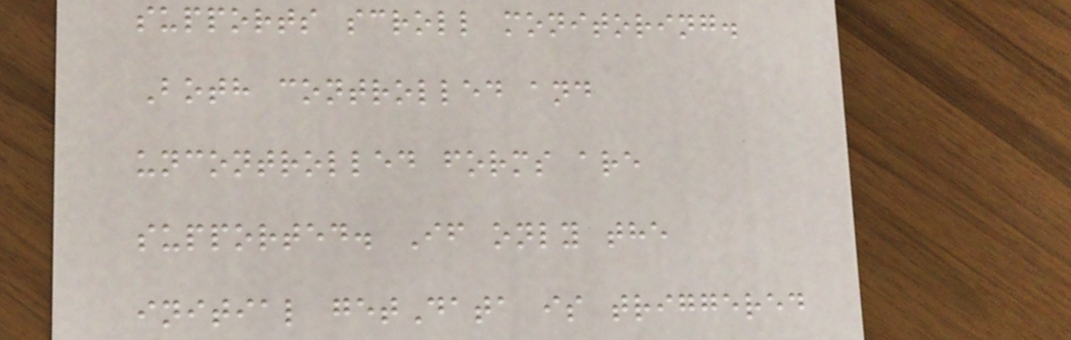supports scroll monitoring.
Both controlled and
uncontrolled forms are
supported. If only the
initial getData is triggered
